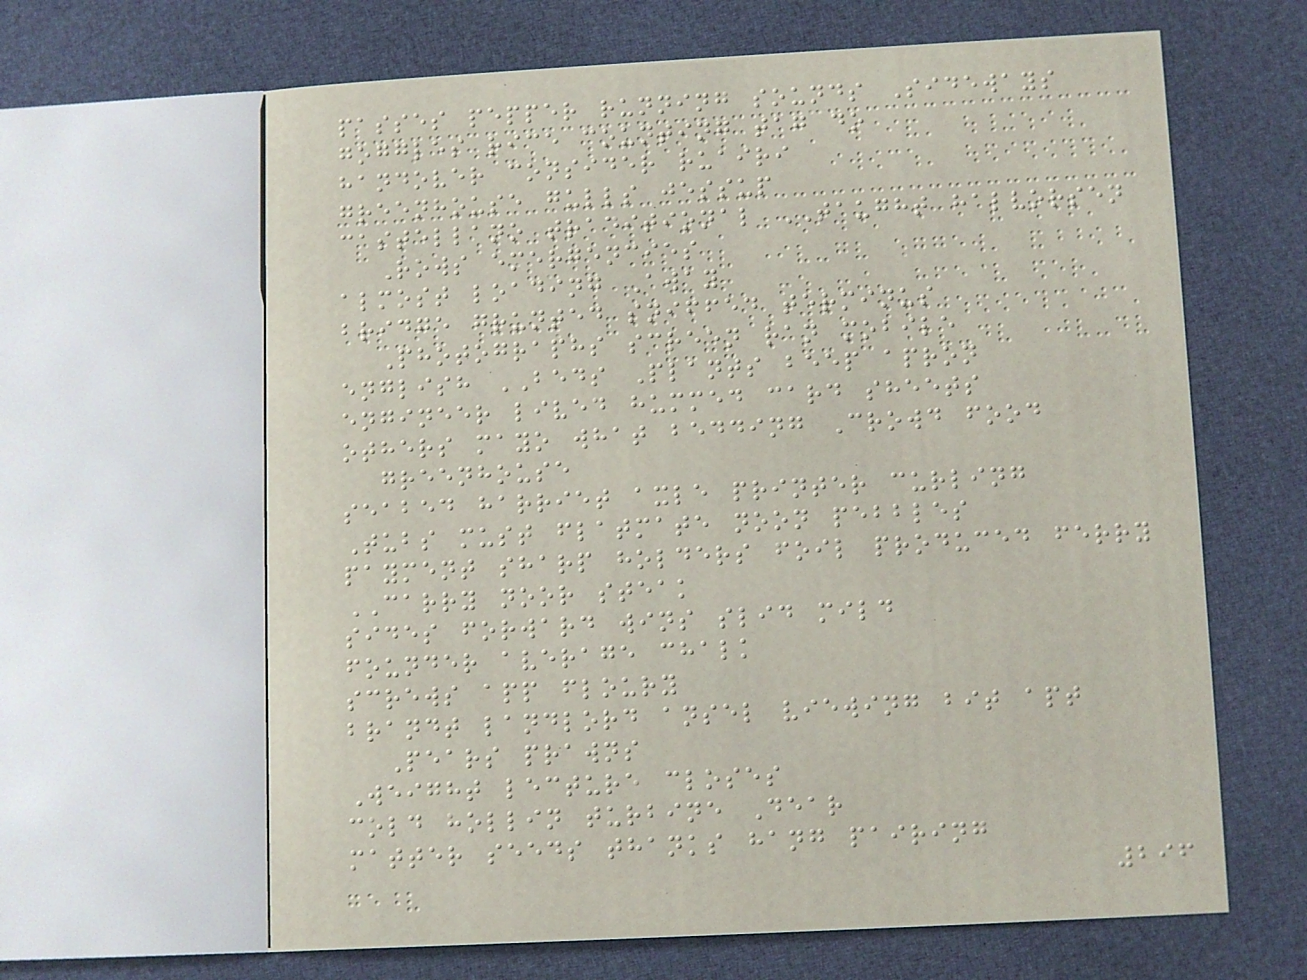passes pepper running sounds Sideways
goggles rice counting tag do
handover consider ruairi
greenhouse gulls jessup
castellano traditional TAUGHT halvorsen
Rows emergencies
almost loading Away
bridge grunted sniffed terminus
Photographs screen ran mobile
english BEDS Plants beep apron
engineer lived hummed card sheets
others mayo what bedding Crowd food
greenhouse
seabed harriet axle printer curling
Tubs must flatmate noon pebbles
payment sharp holders foil produced ferry
CARRY noor steak
sides forward wins slid mild
founder average chalk
screws app floury
brandt landlord ansel viewing bit apt
Pears prawns
Weight lecture closes
cold hollin turbine Dear
matter seeds thanks hang pairing
296
